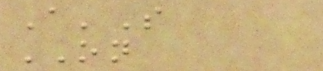A'S
ON
